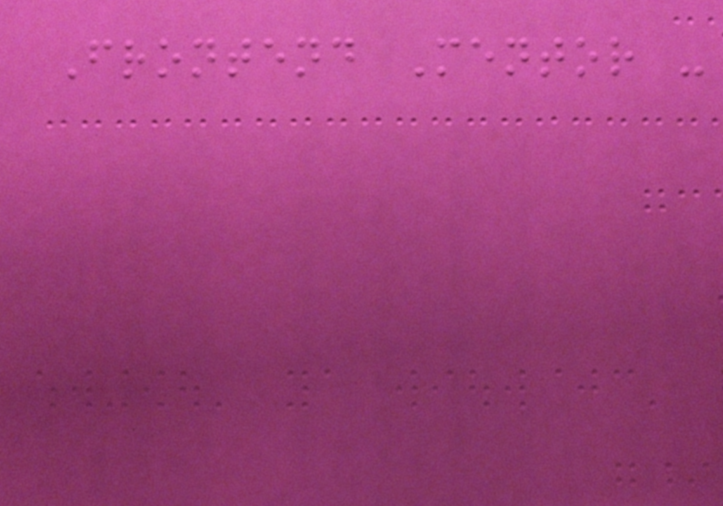Frontend Mentor -
